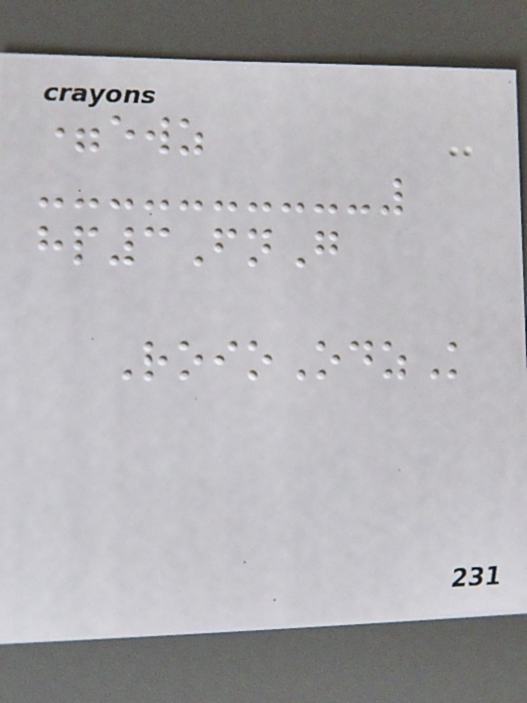=ewz
hp3FnG
RoioOdzK
